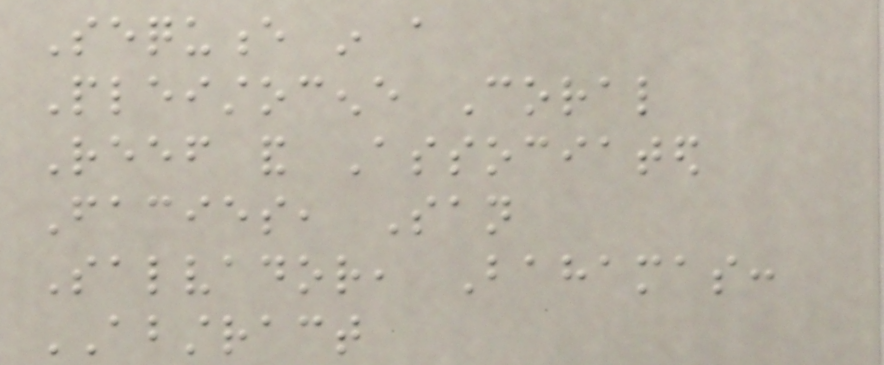Sequence in a
Pleistocene Coral
Reef and Associated
Facies, San
Salvador, Bahamas:
ABSTRACT
